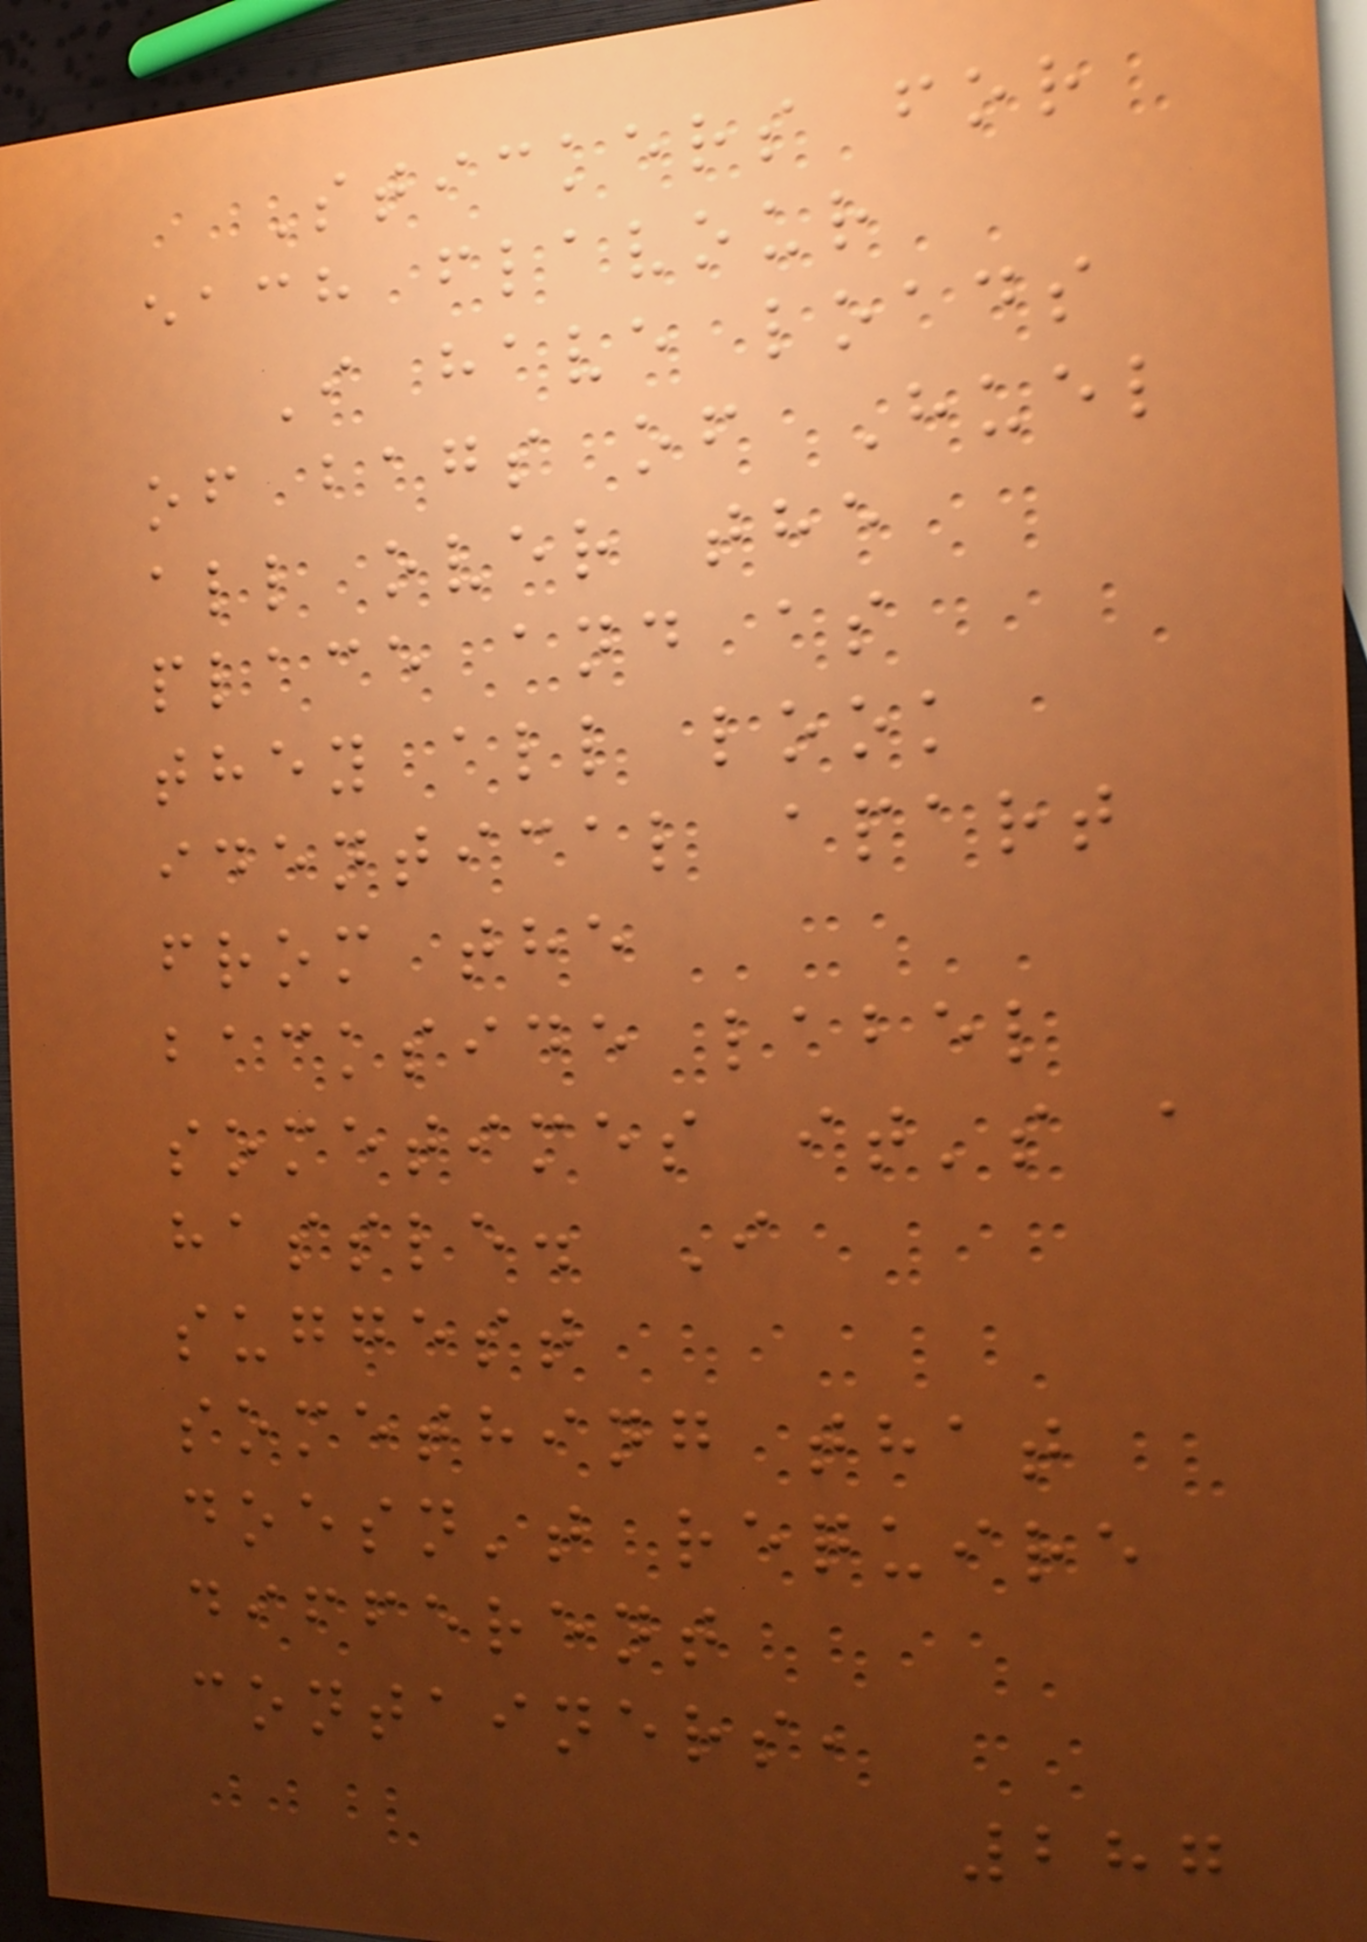Stickers for
each flavour
I have loads
of bags of Huel
all over the
place and as
they all look
identical apart
from the
backside label
sometimes it's a
hassle. I
suggest
something that
doesn't require
different
containers,
287
